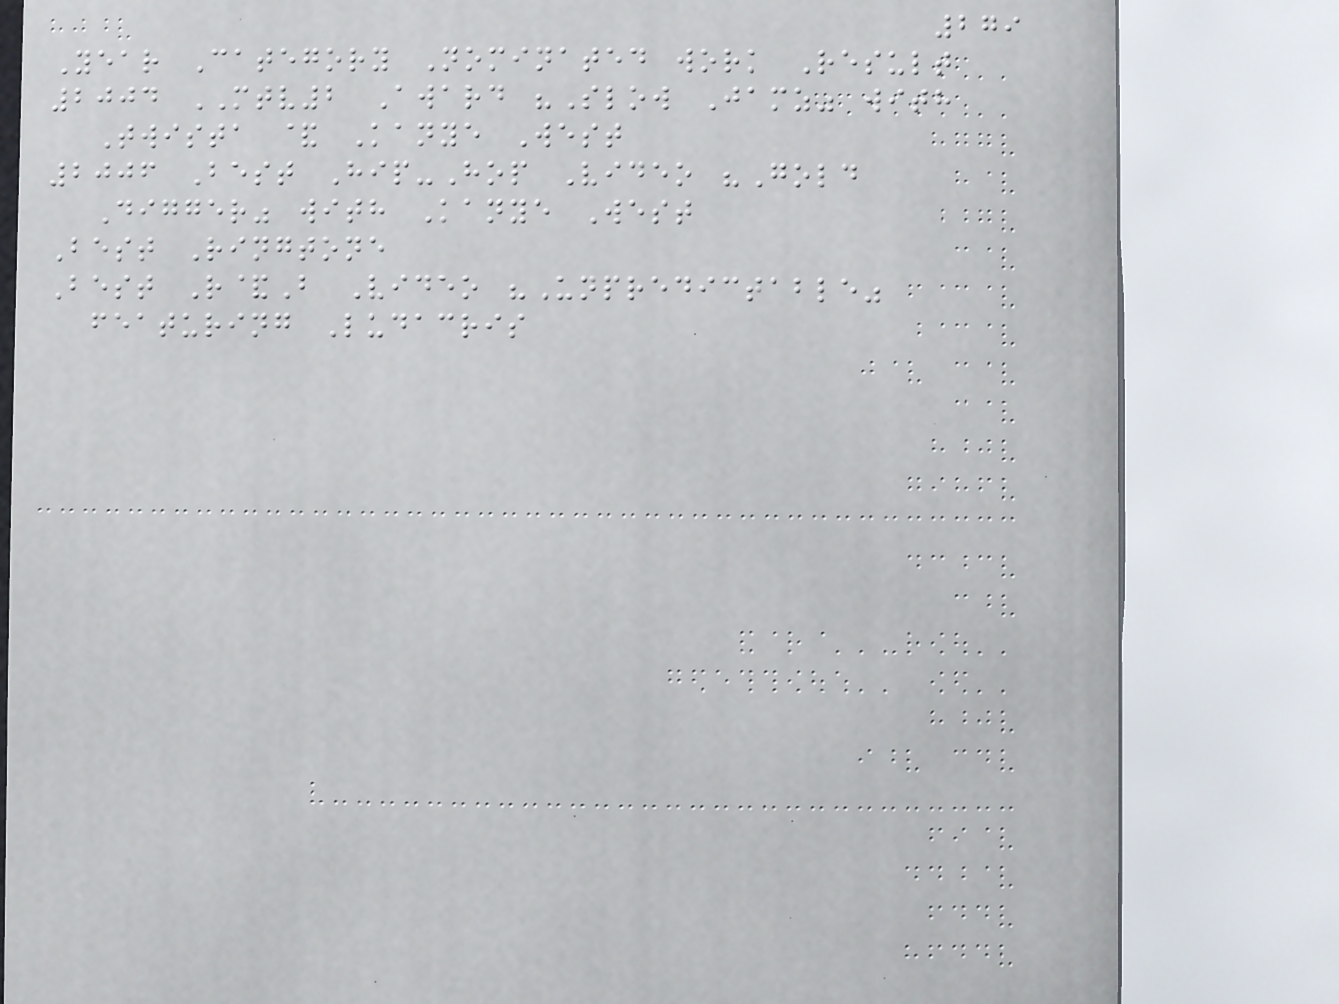279
Year Category Nominated work Result
2004 MTV2 Award "Slow Jamz" with
Twista & Kanye West
2006 Best Hip-Hop Video "Gold
Digger" with Kanye West
Best Ringtone
Best R&B Video "Unpredictable"
featuring Ludacris
